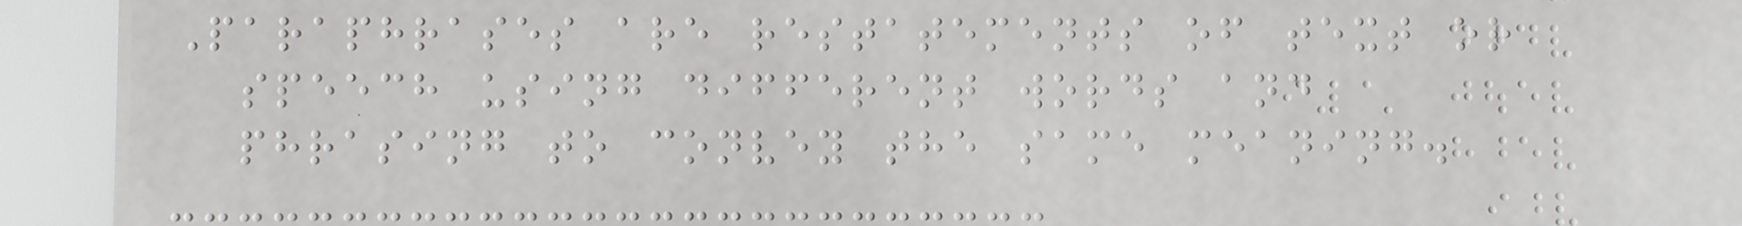Paraphrases are restatements of text or
speech using different words and
phrasing to convey the same meaning.
